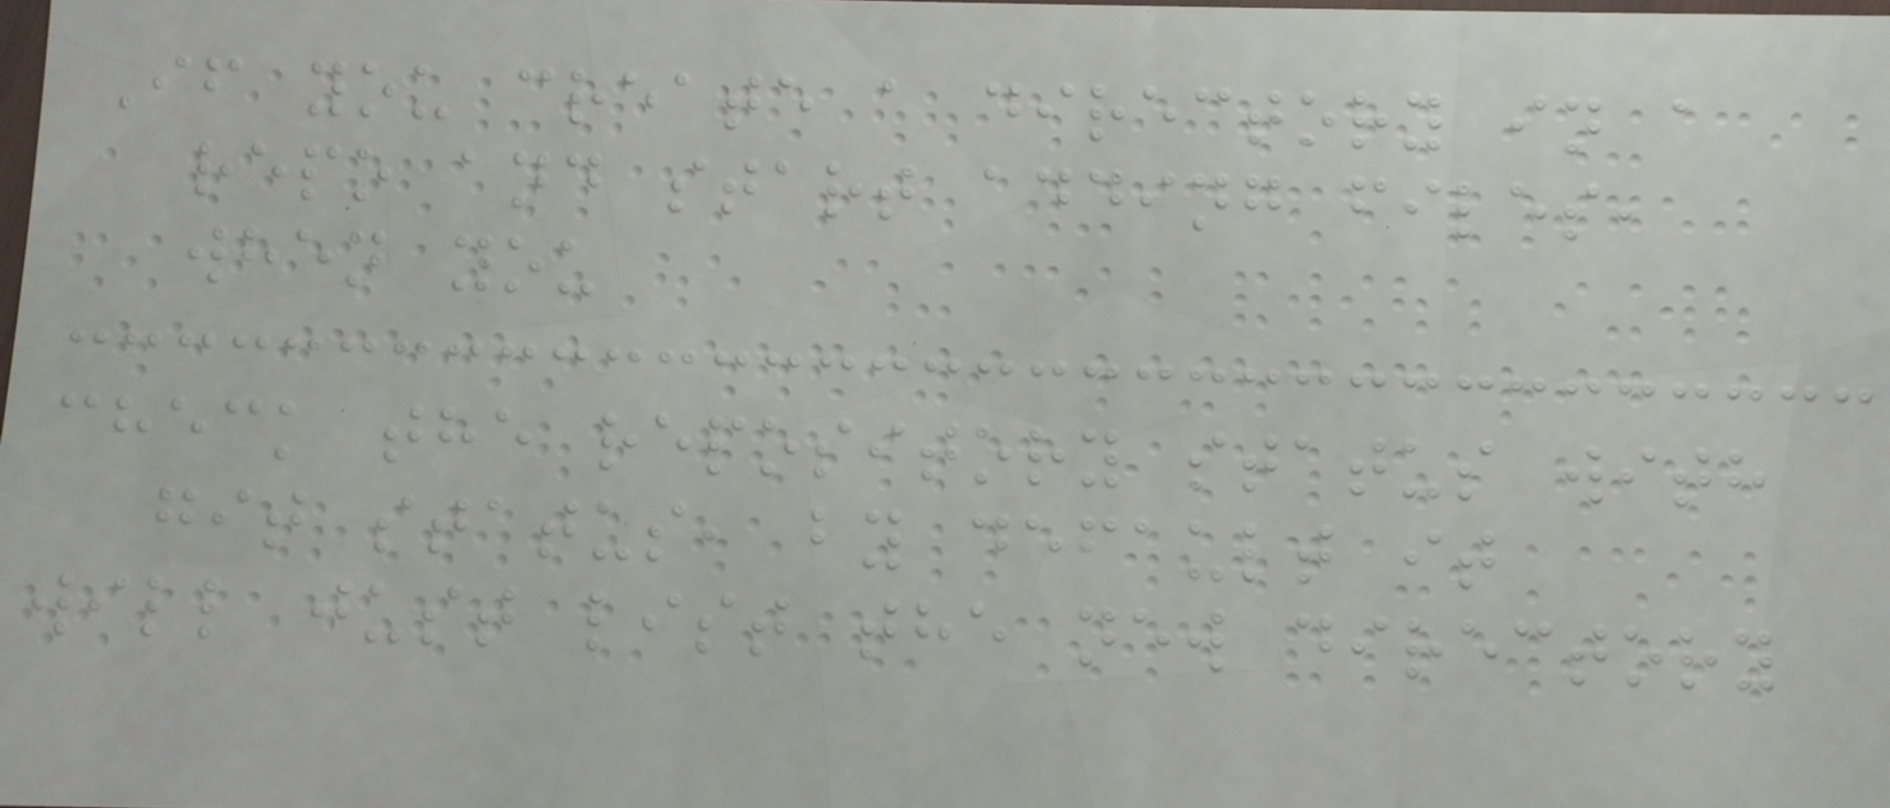If you create a directory in a
repo and start adding files,
when you
check the repository status with
git status, by default it
will just list the new directory
